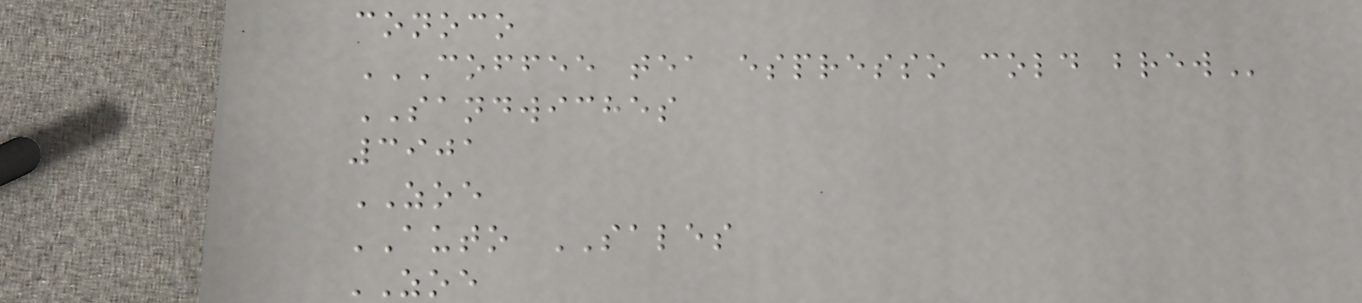conoco
COFFEE TEA ESPRESSO COLD BREW
SANDWICHES
3901
ZOE
AUTO SALES
ZOE
